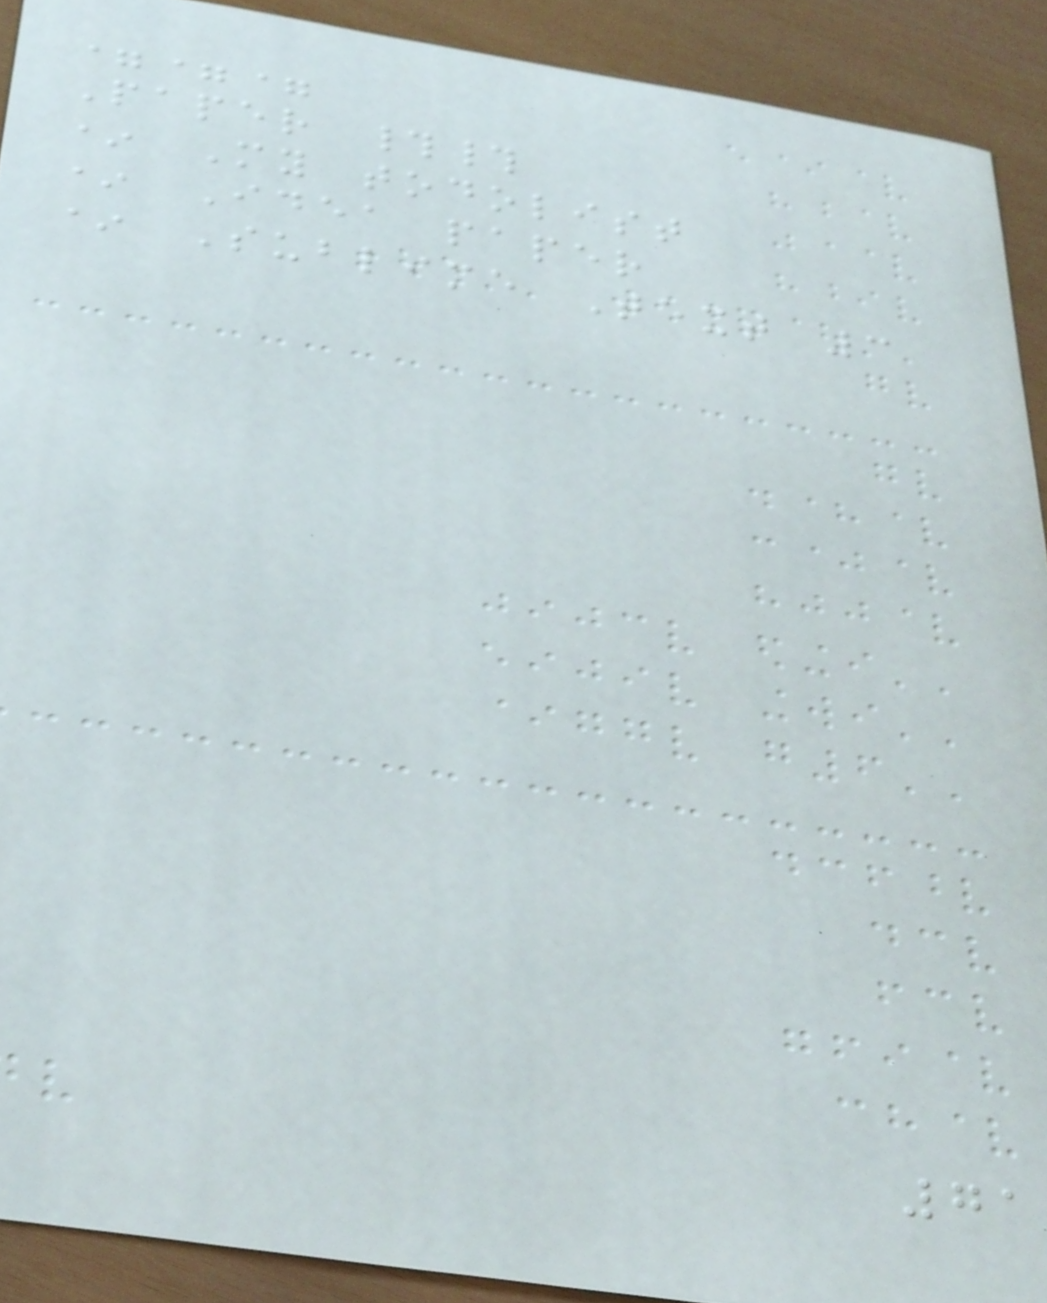===
Paper ##
* My todolist
* Idea paper
* Sublime Text 3
71
